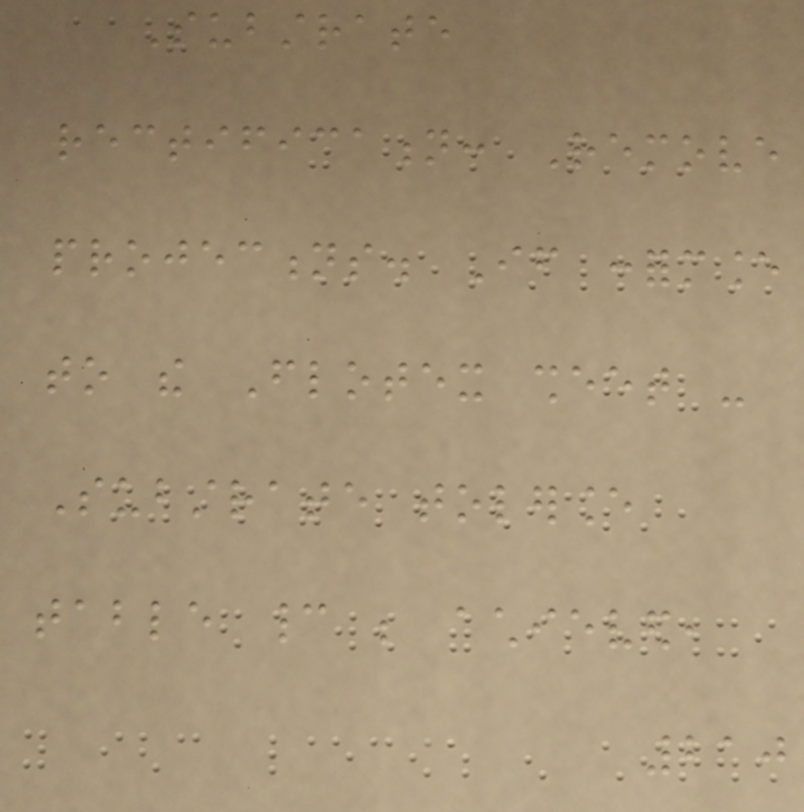Substrate
rectification: Remove
projections. If conformance
to the Flotex sheet -
Substrate tolerance
table cannot be achieved,
210
